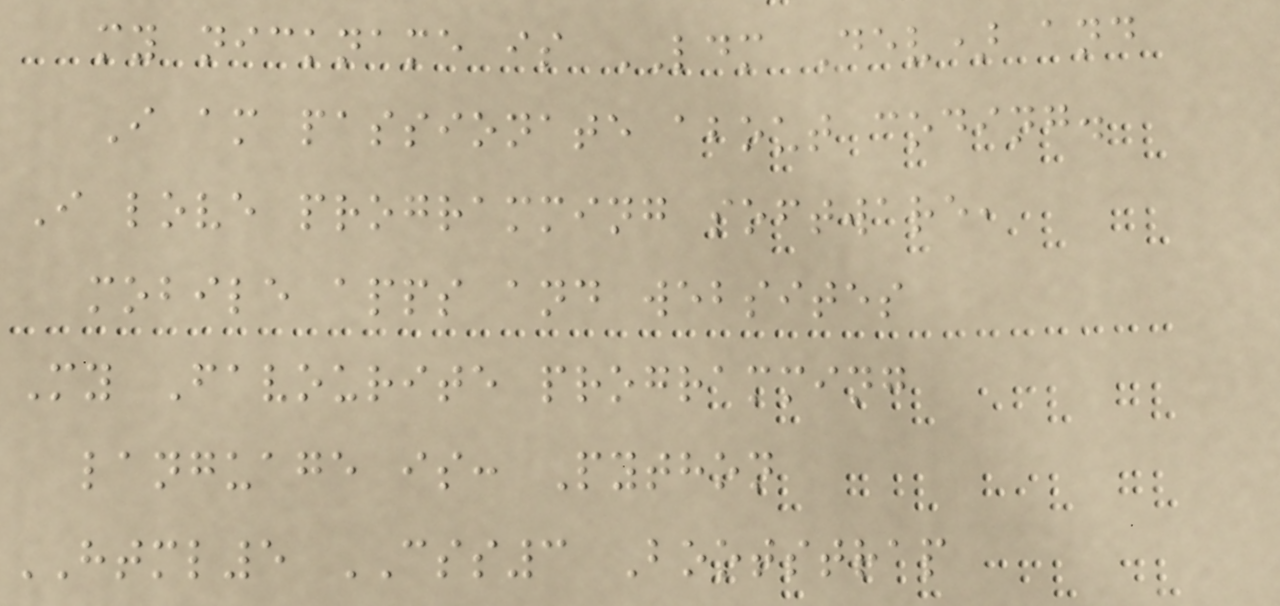my nickname is LDM Dev) and
I am passionate about coding.
I love programming software,
mobile apps and websites
My Favourite programming
language is: Python
HTML5 CSS3 Bootstrap
